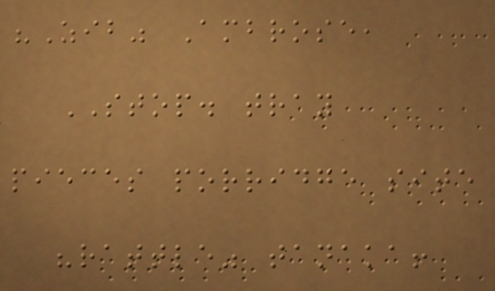"Zib" Ambrose,
STOP. tray
pieces porridge site
"rattle" tanaka!
